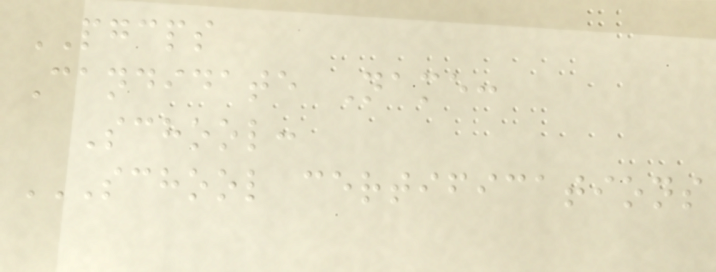PGCPS
Candidate Name:
School:
SCHOOL CERTIFICATIONS
